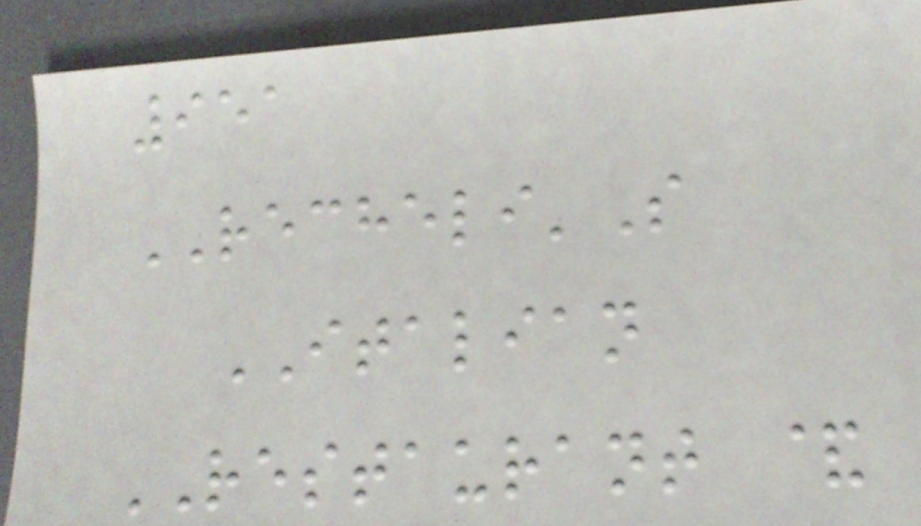951
RECHELI'S
ITALIAN
RESTAURANT &
